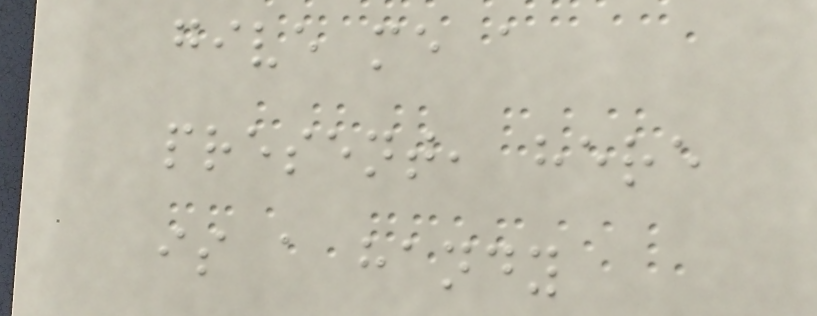give me a
present, here
is a handy
